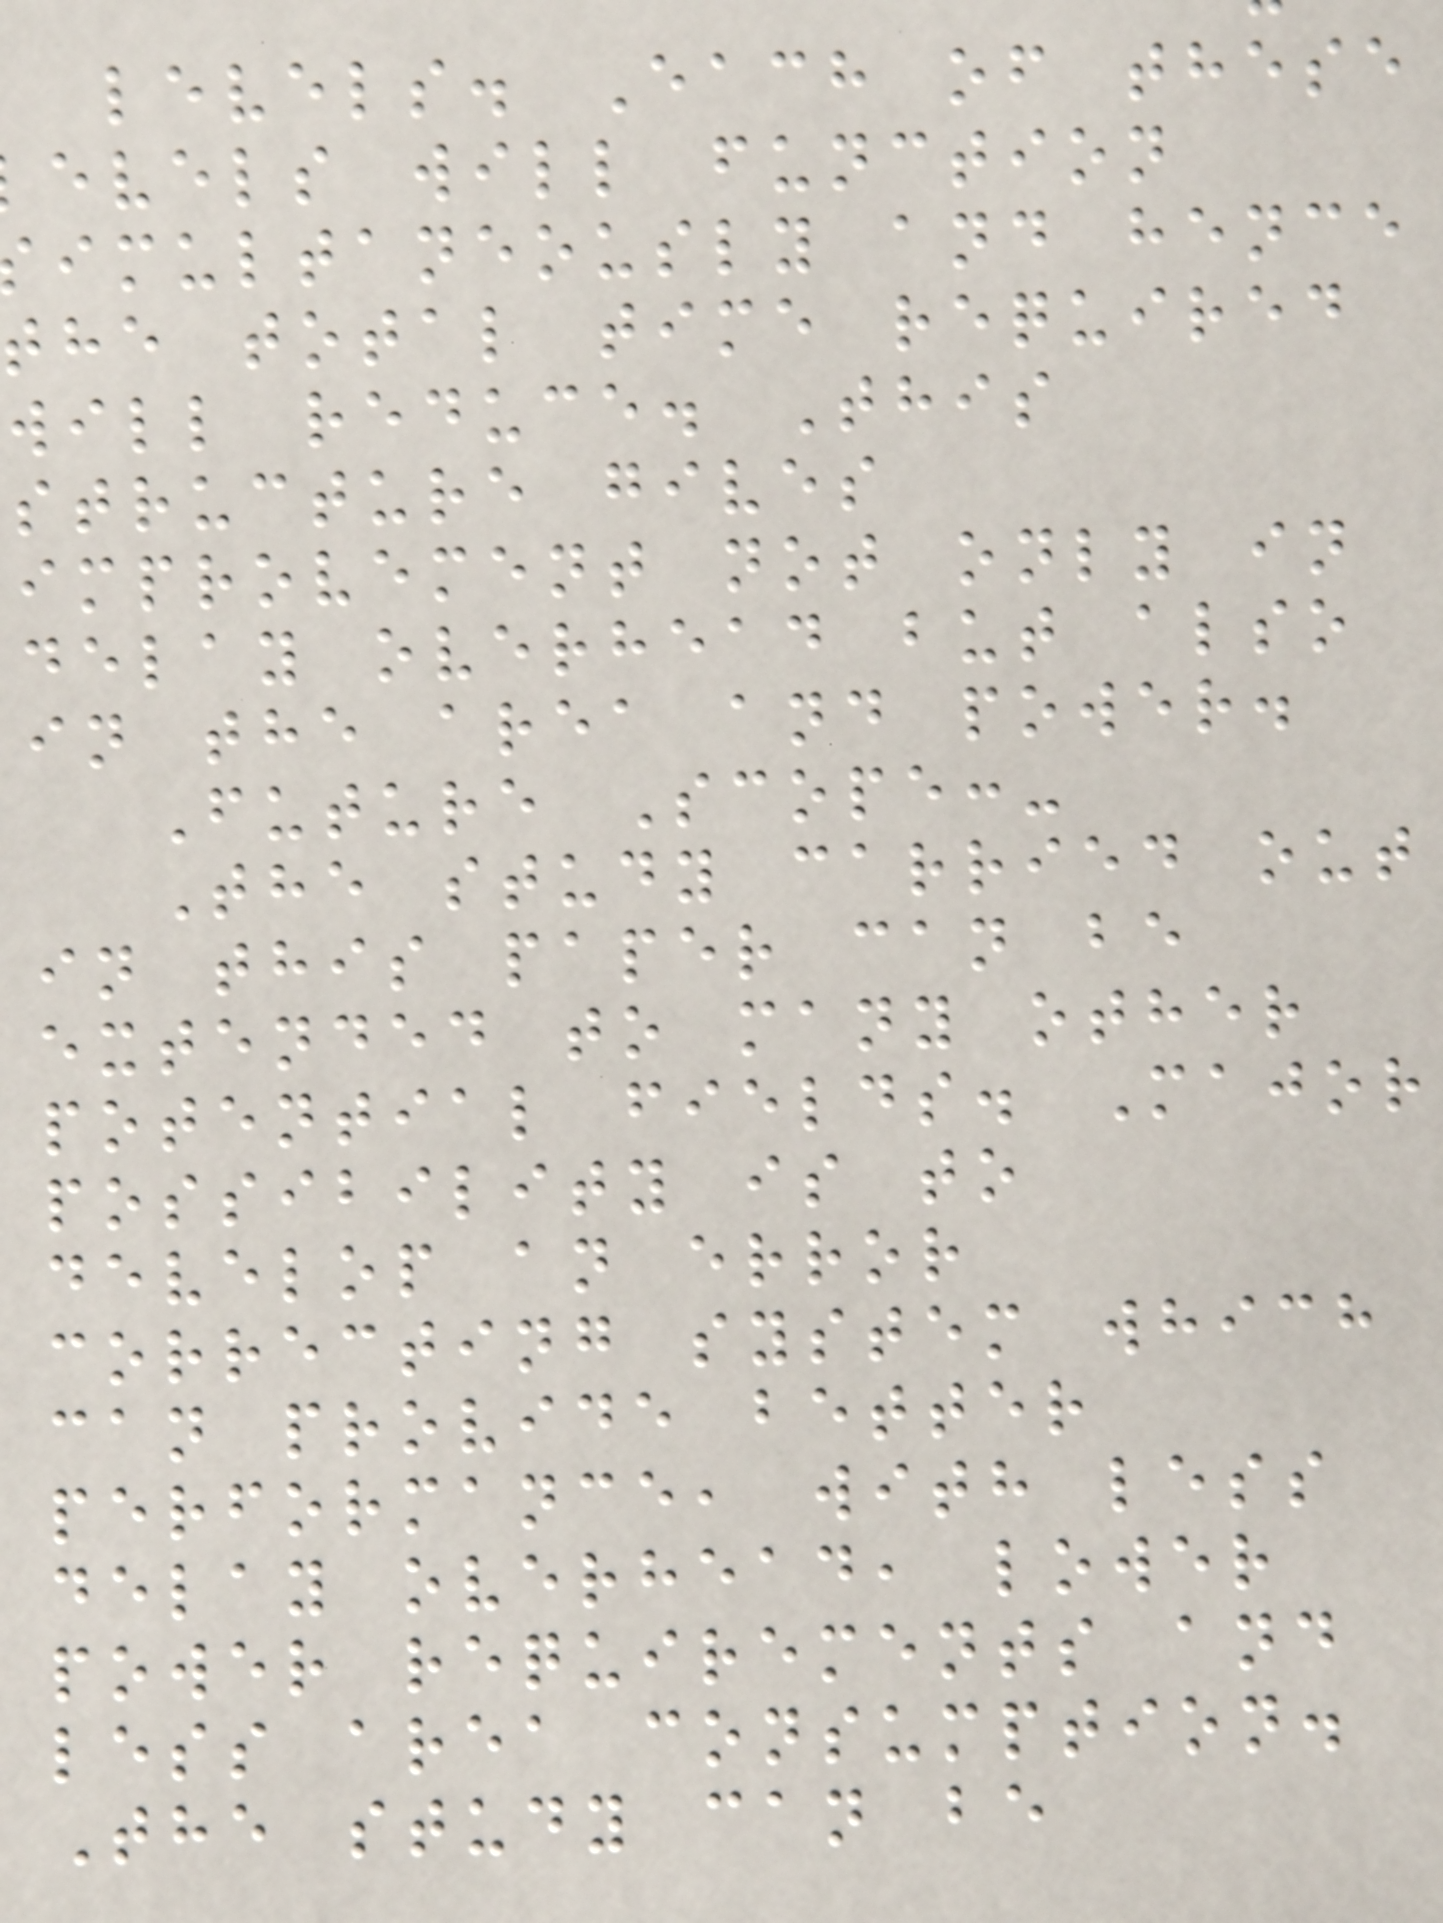levels. Each of these
evels will function
imultaneously and hence
the total time required
will reduce. This
structure gives
improvement not only in
delay overhead but also
in the area and power.
Future Scope:-
The study carried out
in this paper can be
extended to many other
potential fields. Major
possibility is to
develop an error
correcting system which
can provide better
performance, with less
delay overhead, lower
power requirements and
less area consumption.
The study can be
